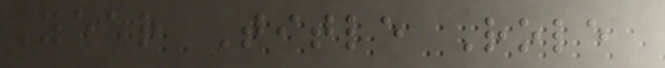Year Title Role
